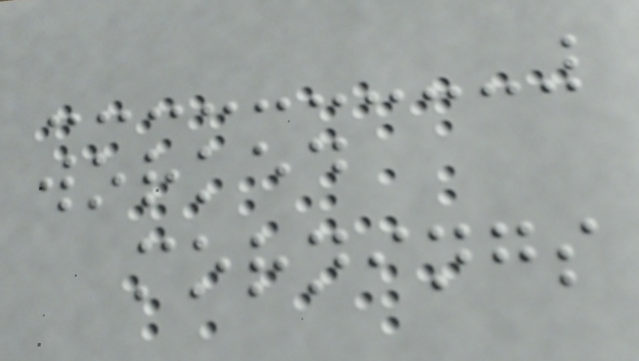worked
mornings
